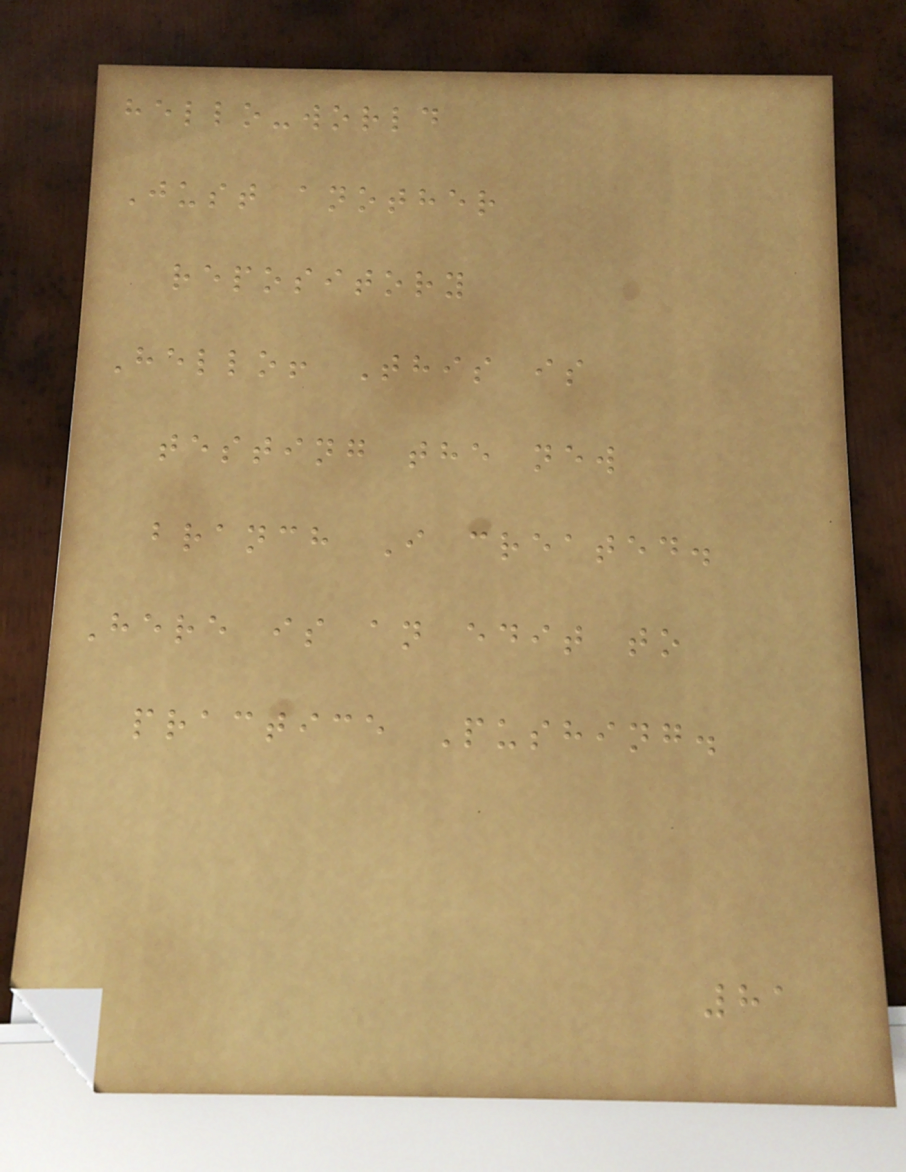hello-world
Just another
repository
Hello! This is
testing the new
branch I created.
Here is an edit to
practice Pushing.
81
